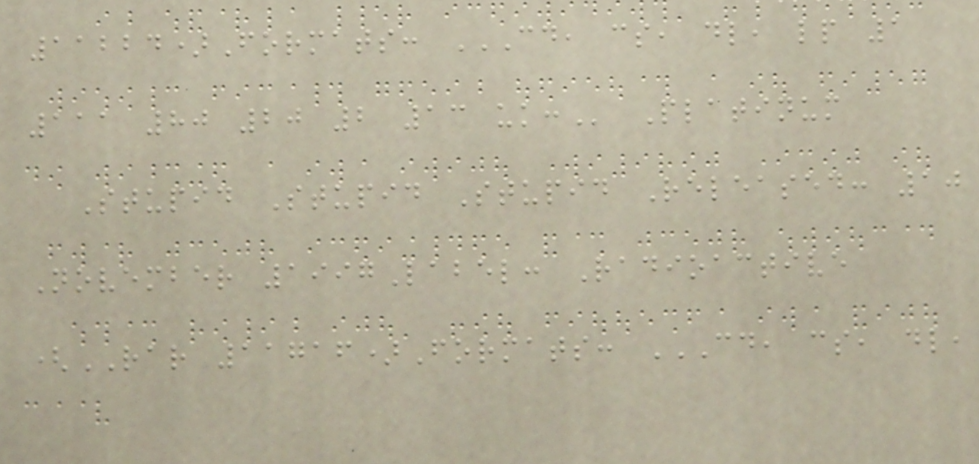11224)Formats: CD, CS, DL, LP 1
111 80 20 2 13 UK: Platinum
Stupid Stupid Stupid Released: 10
November 1997Label: Radioactive
(RAR 11716)Formats: CD, CS, DL,
